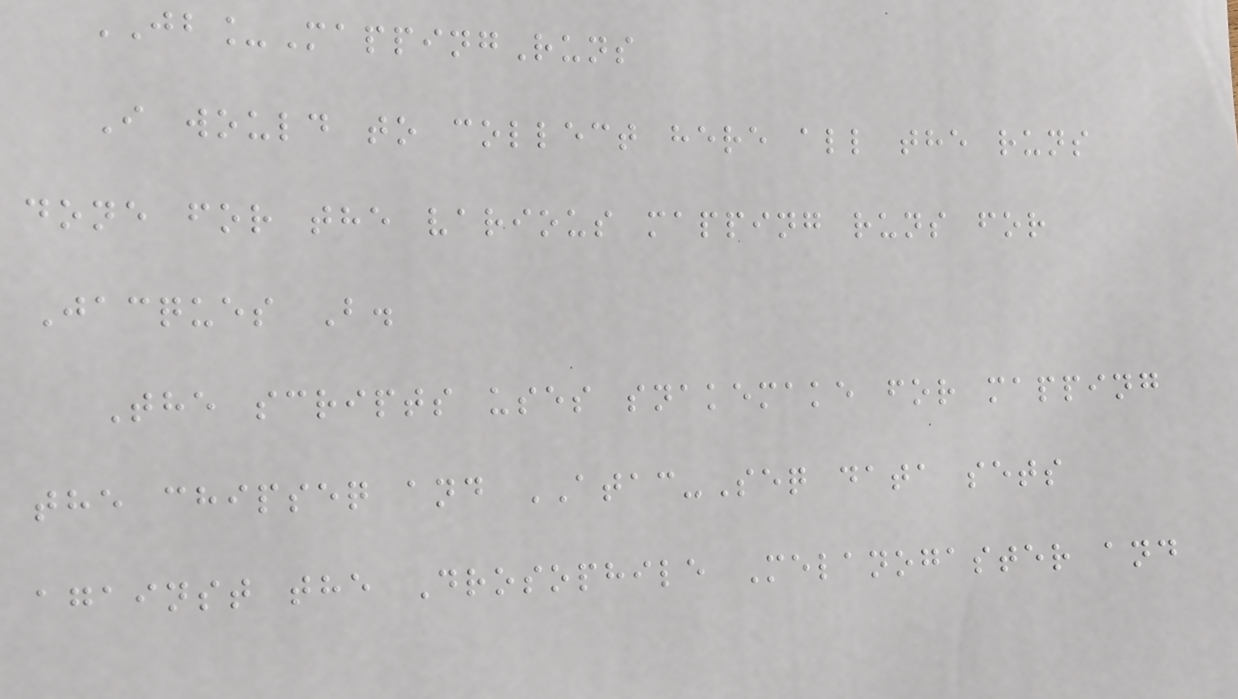JB_MappingRuns
I would to collect here all the runs
done for the various mapping runs for
Jacques B.
The scripts uses snakemake for mapping
the chipseq and ATAC-Seq data sets
against the Drosophile Melanogaster and
